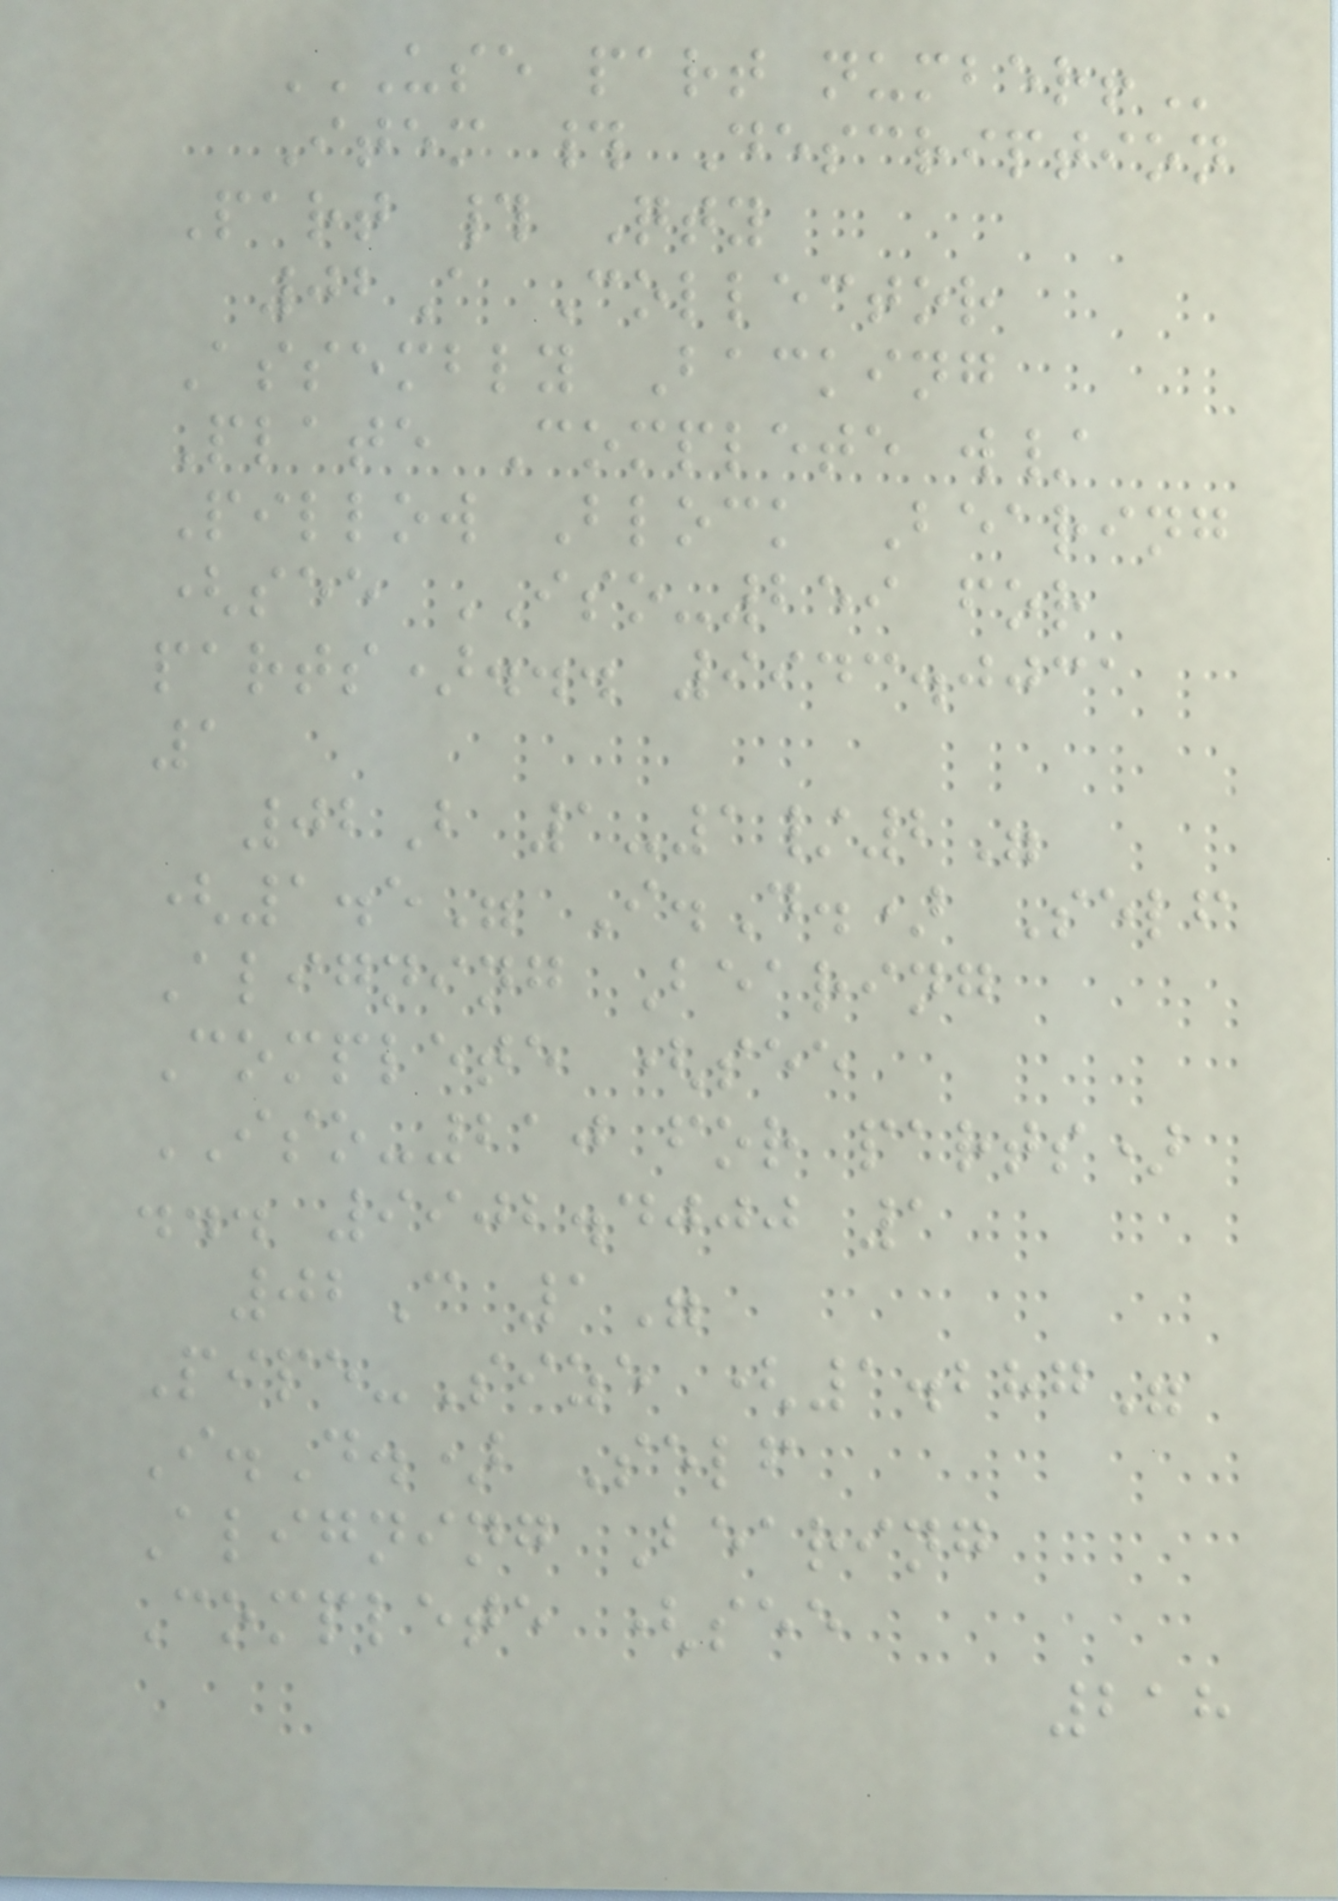USE PART NUMBER!
Item # Description
Part # Qty
02A Collector
Assembly Backing
Plate Complete w/
Pillow Block Bearing
(see ISO-259 for
parts)... 9943.0031
1
02B 1-1/2"
(1.5" I.D.) Self
Aligning Bearing
Complete (see
ISO-210 for parts)
... 9902.4000 1
02C 1"
Pipe-Size (1.287"
I.D.) Self
Aligning Bearing
Complete (see
218
